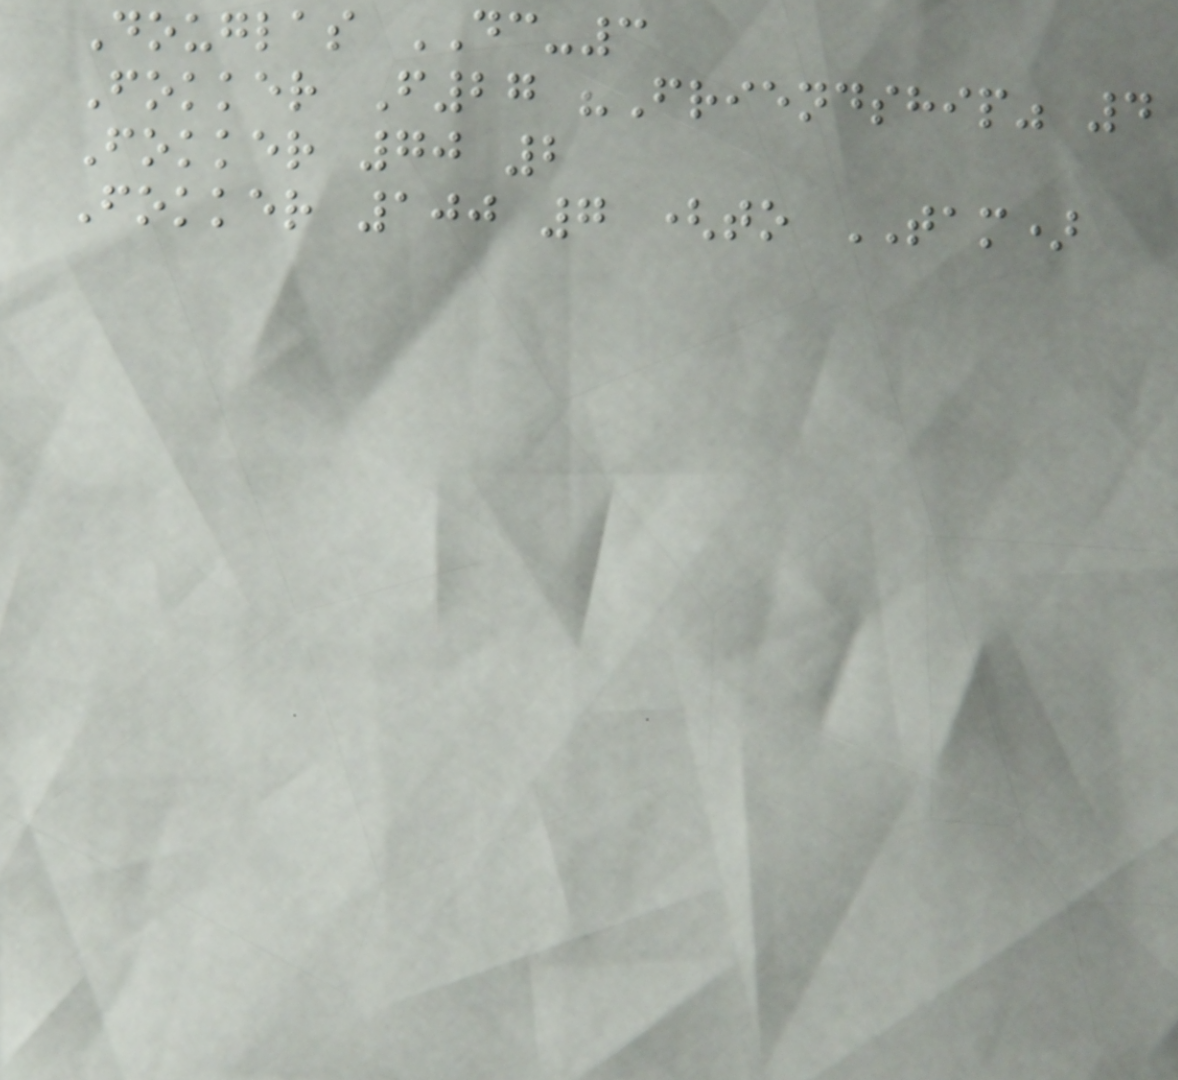Douglas DC-3
Fokker F27 "Friendship" 4
Fokker 70 2
Fokker 100 7 (to TAM)
